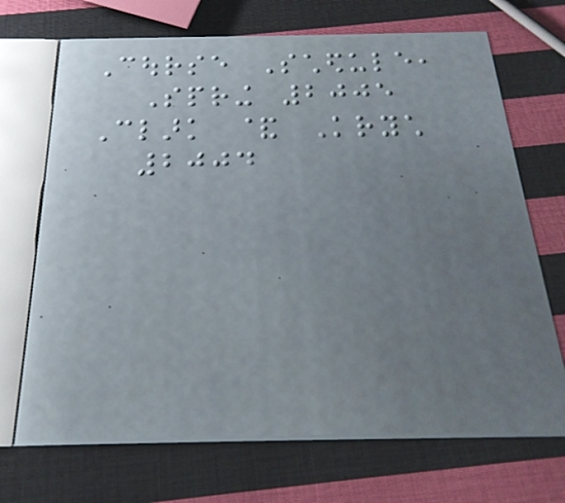Course Schedule,
Spring 2005
Clark & Krych
2004
